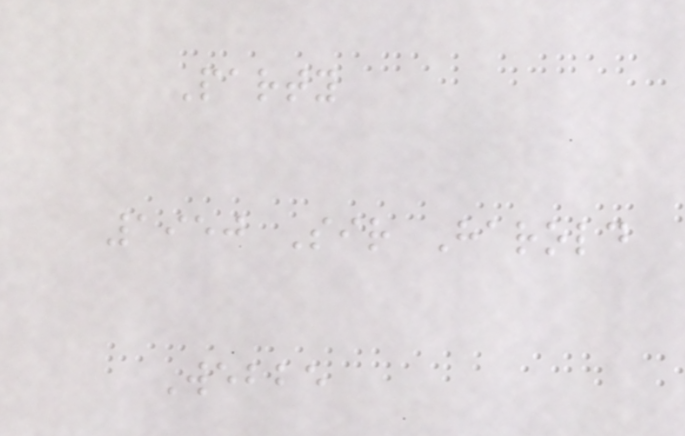Party
1950 Sir Harold
Webbe
